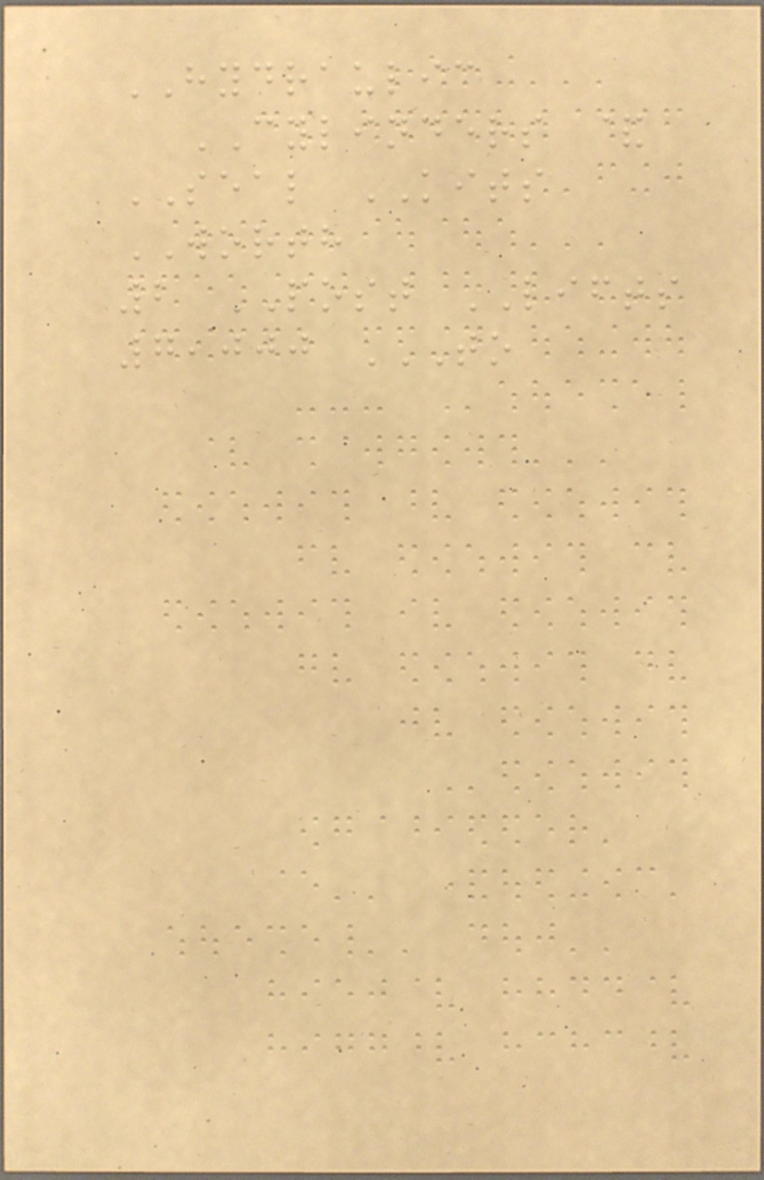HYDRAULIC
CYLINDERS &
SEAL KITS
WORTH
2 POST LIFTS
7,000 TO
